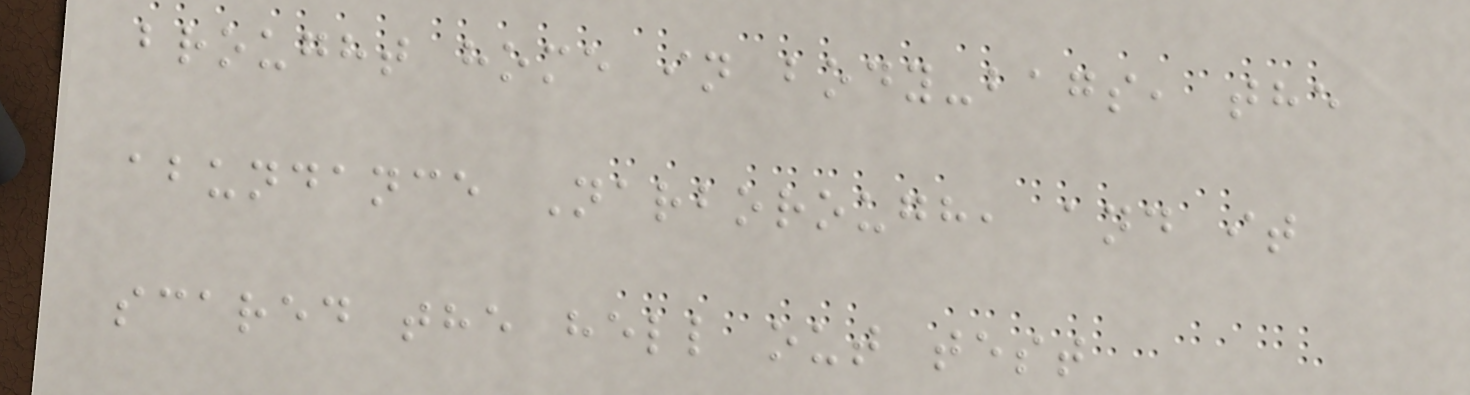brought home in body-bags, the
abundance Narborough, and it
scared the hell out test
